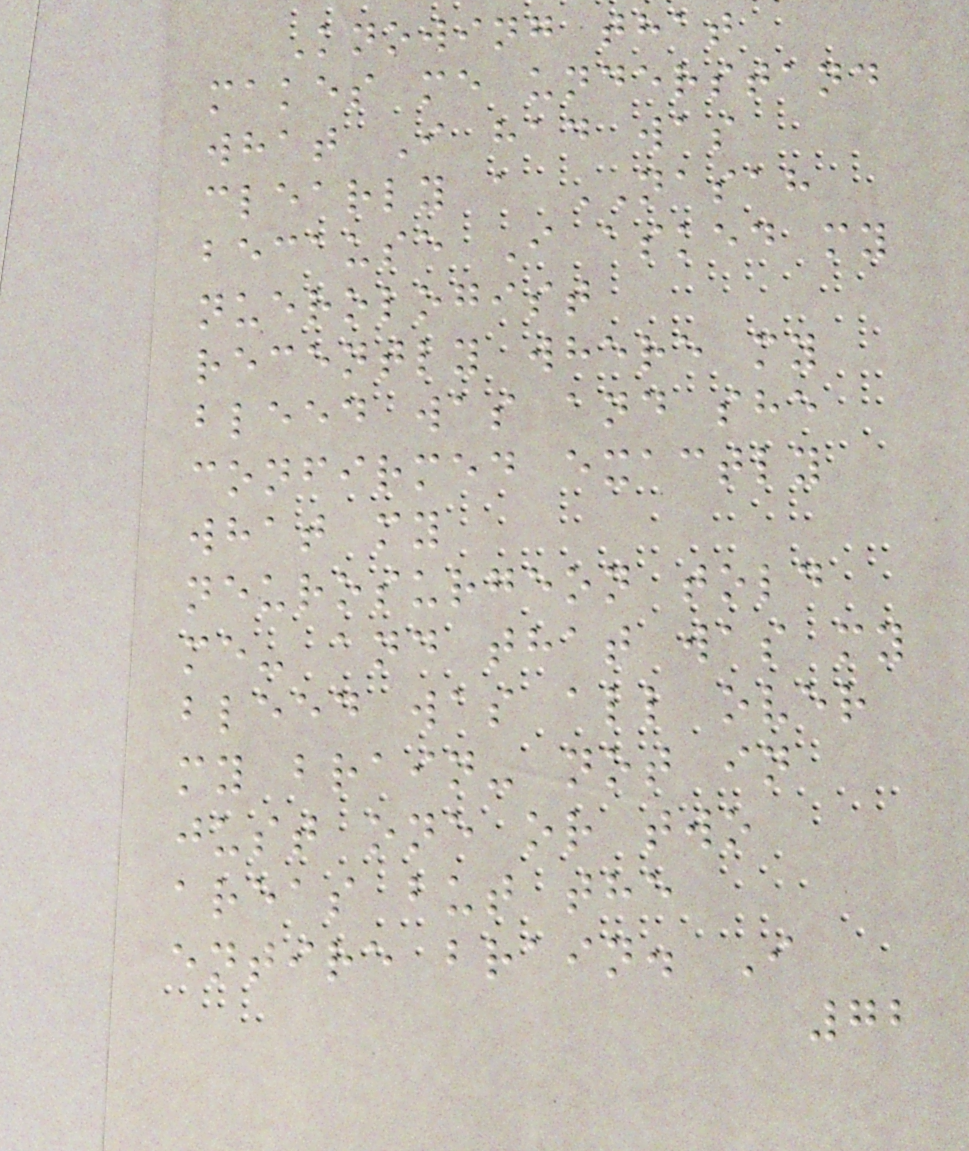Knowing that
makes me understand
what I had was
clearly a NASAH
because I asked my
nuerologist
recently where my
bleed was and she
confirmed exactly
what my
neurosurgeon told
me- and that was my
bleed was all over
my brain- not in
just one or two
areas but the
entire brain. I
72
